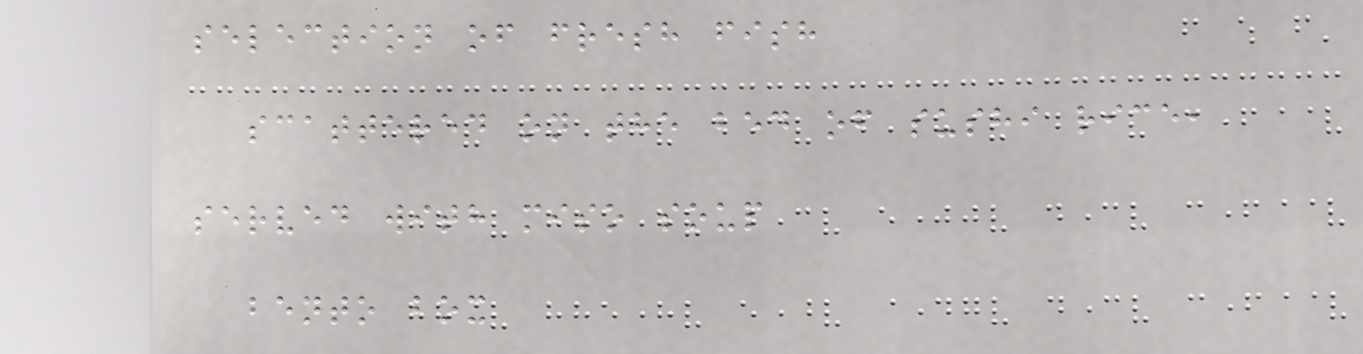selection of fresh fish
scattered on the bed of sushi rice,
served with miso soup
bento box
